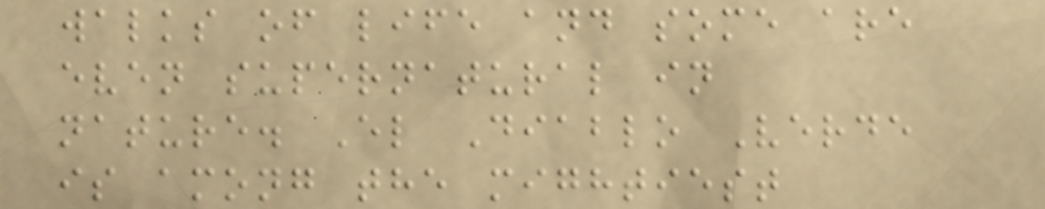walks of life and some are
even supernatural in
nature. El Diablo Verde
is among the mightiest
